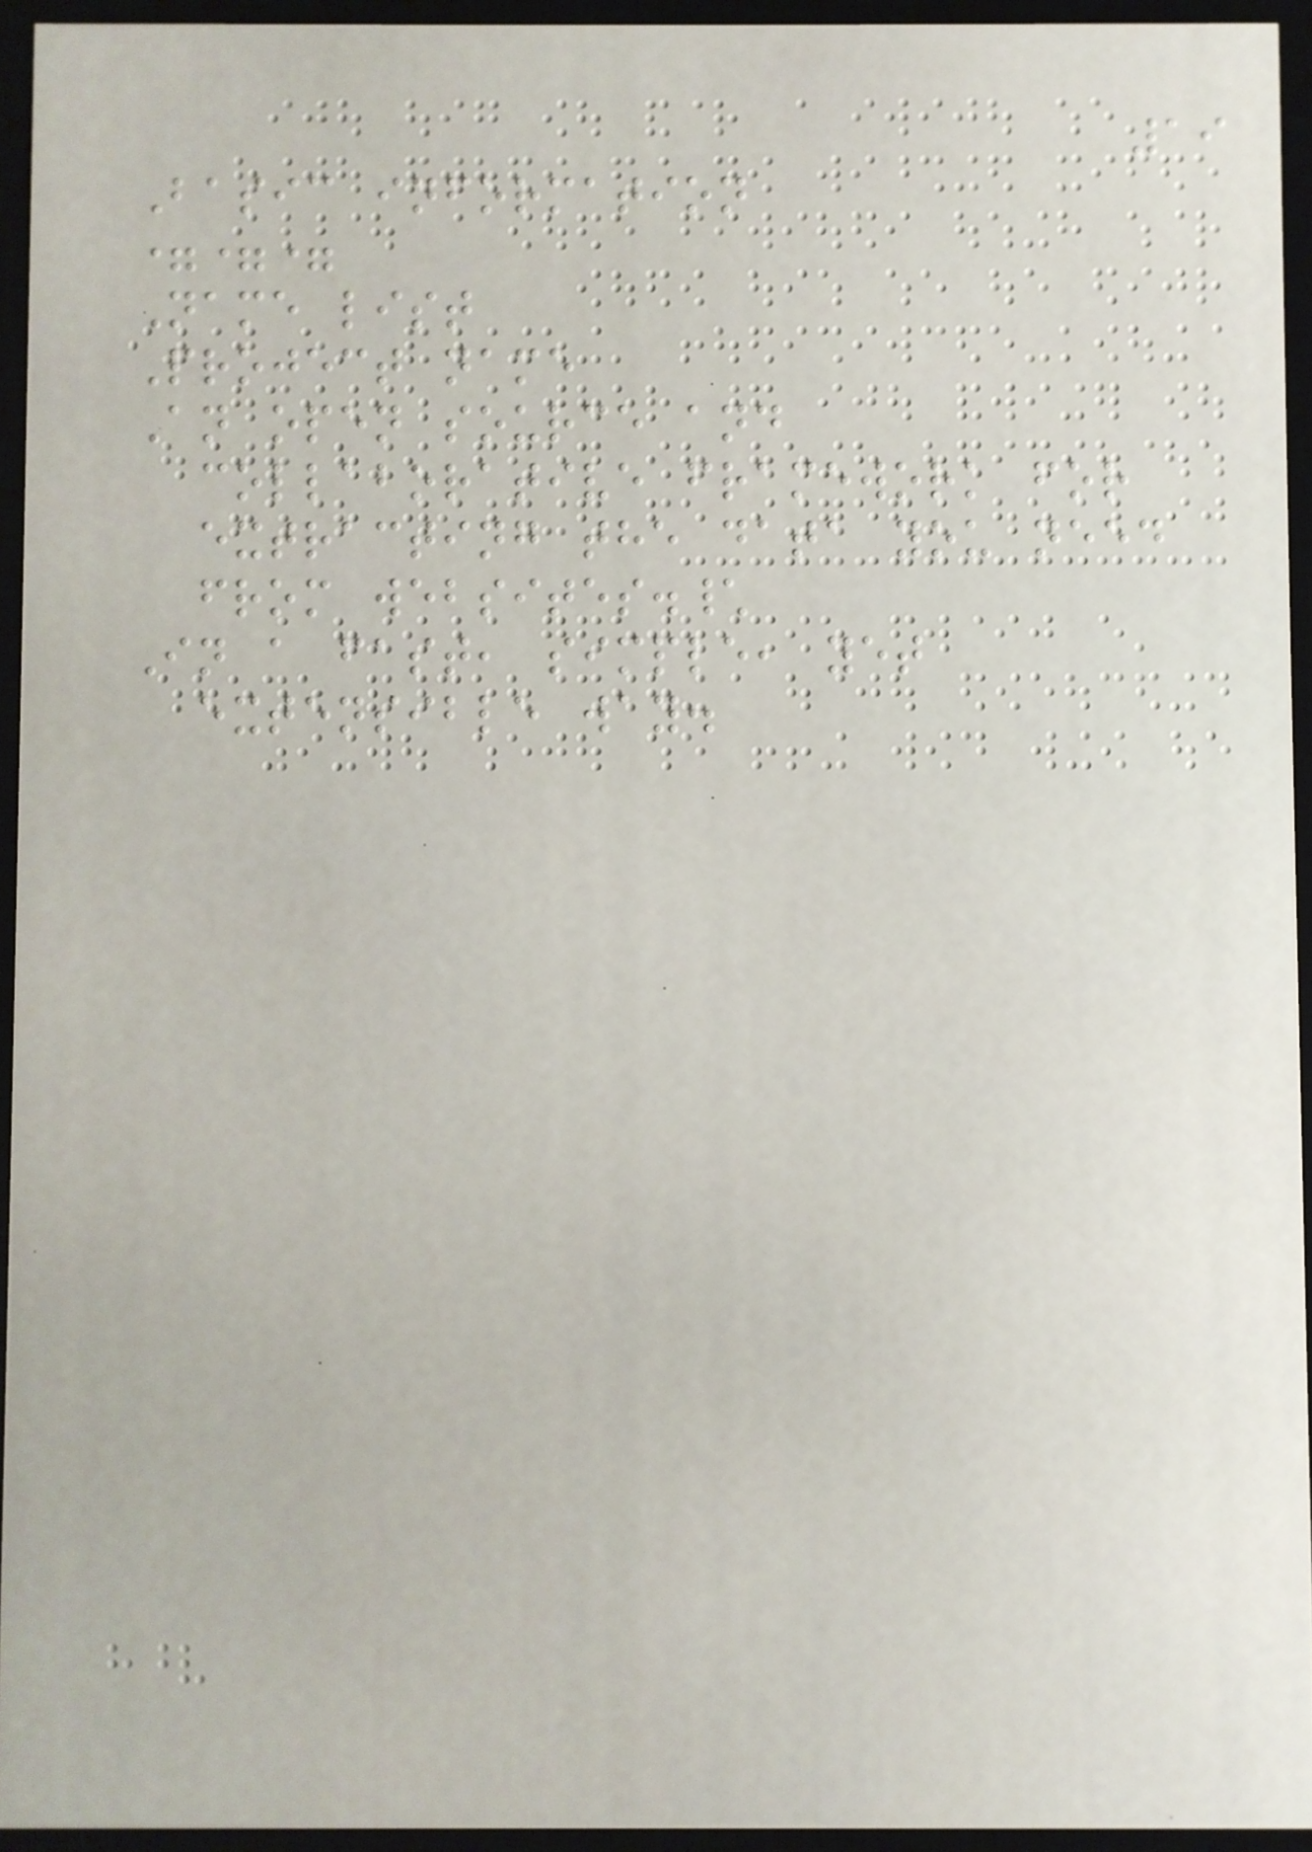19
Basic information
===
Name list
Project name
An open source and
collaborative framework for
extracting the data you need
from websites.\
In a fast, simple, yet
extensible way.
